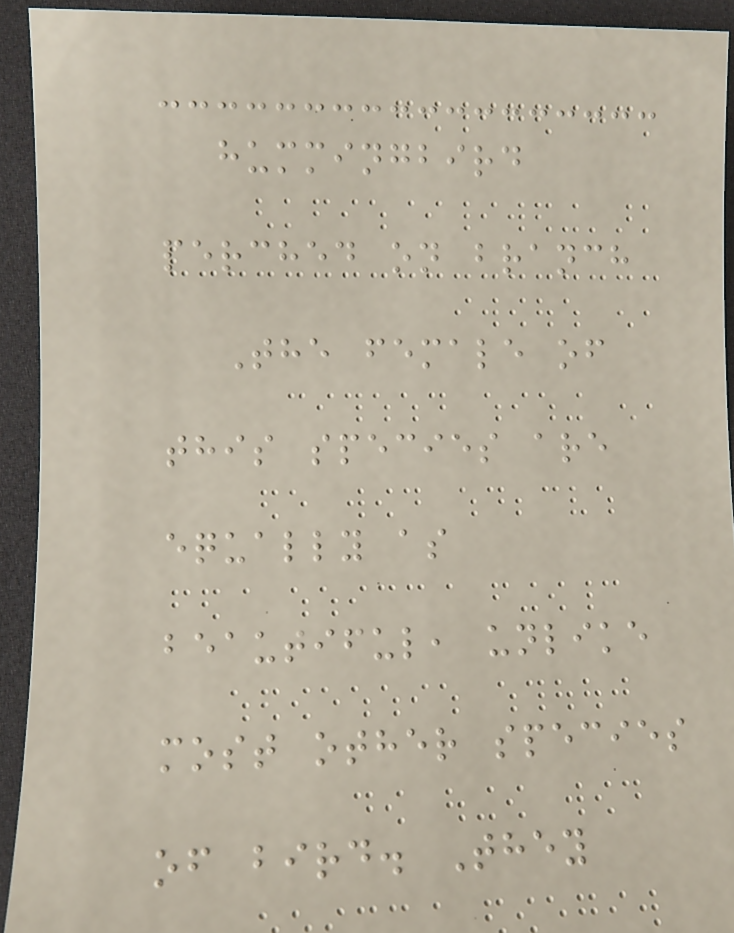hummingbird
perched on branch
The female of
this species are
equally as
beautiful, unlike
most other species
of bird. They
